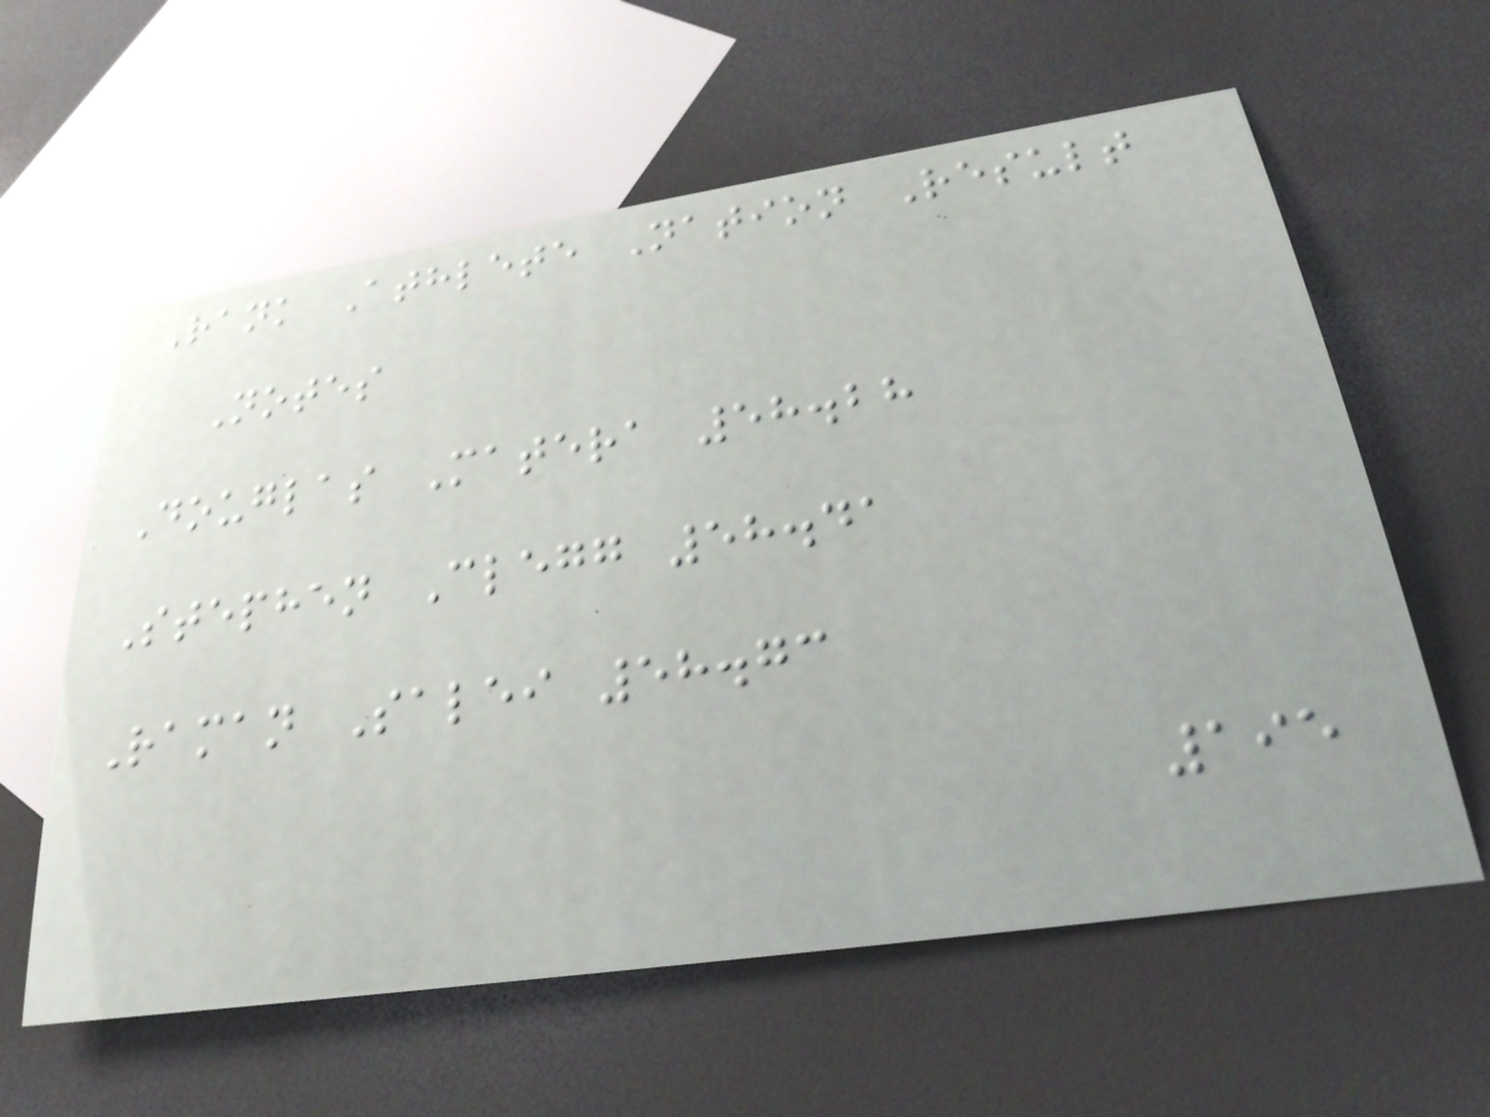Rank Athlete Nation Result
Notes
Douglas Matera 58.28
Stephen Clegg 58.41
Raman Salei 58.73
195
